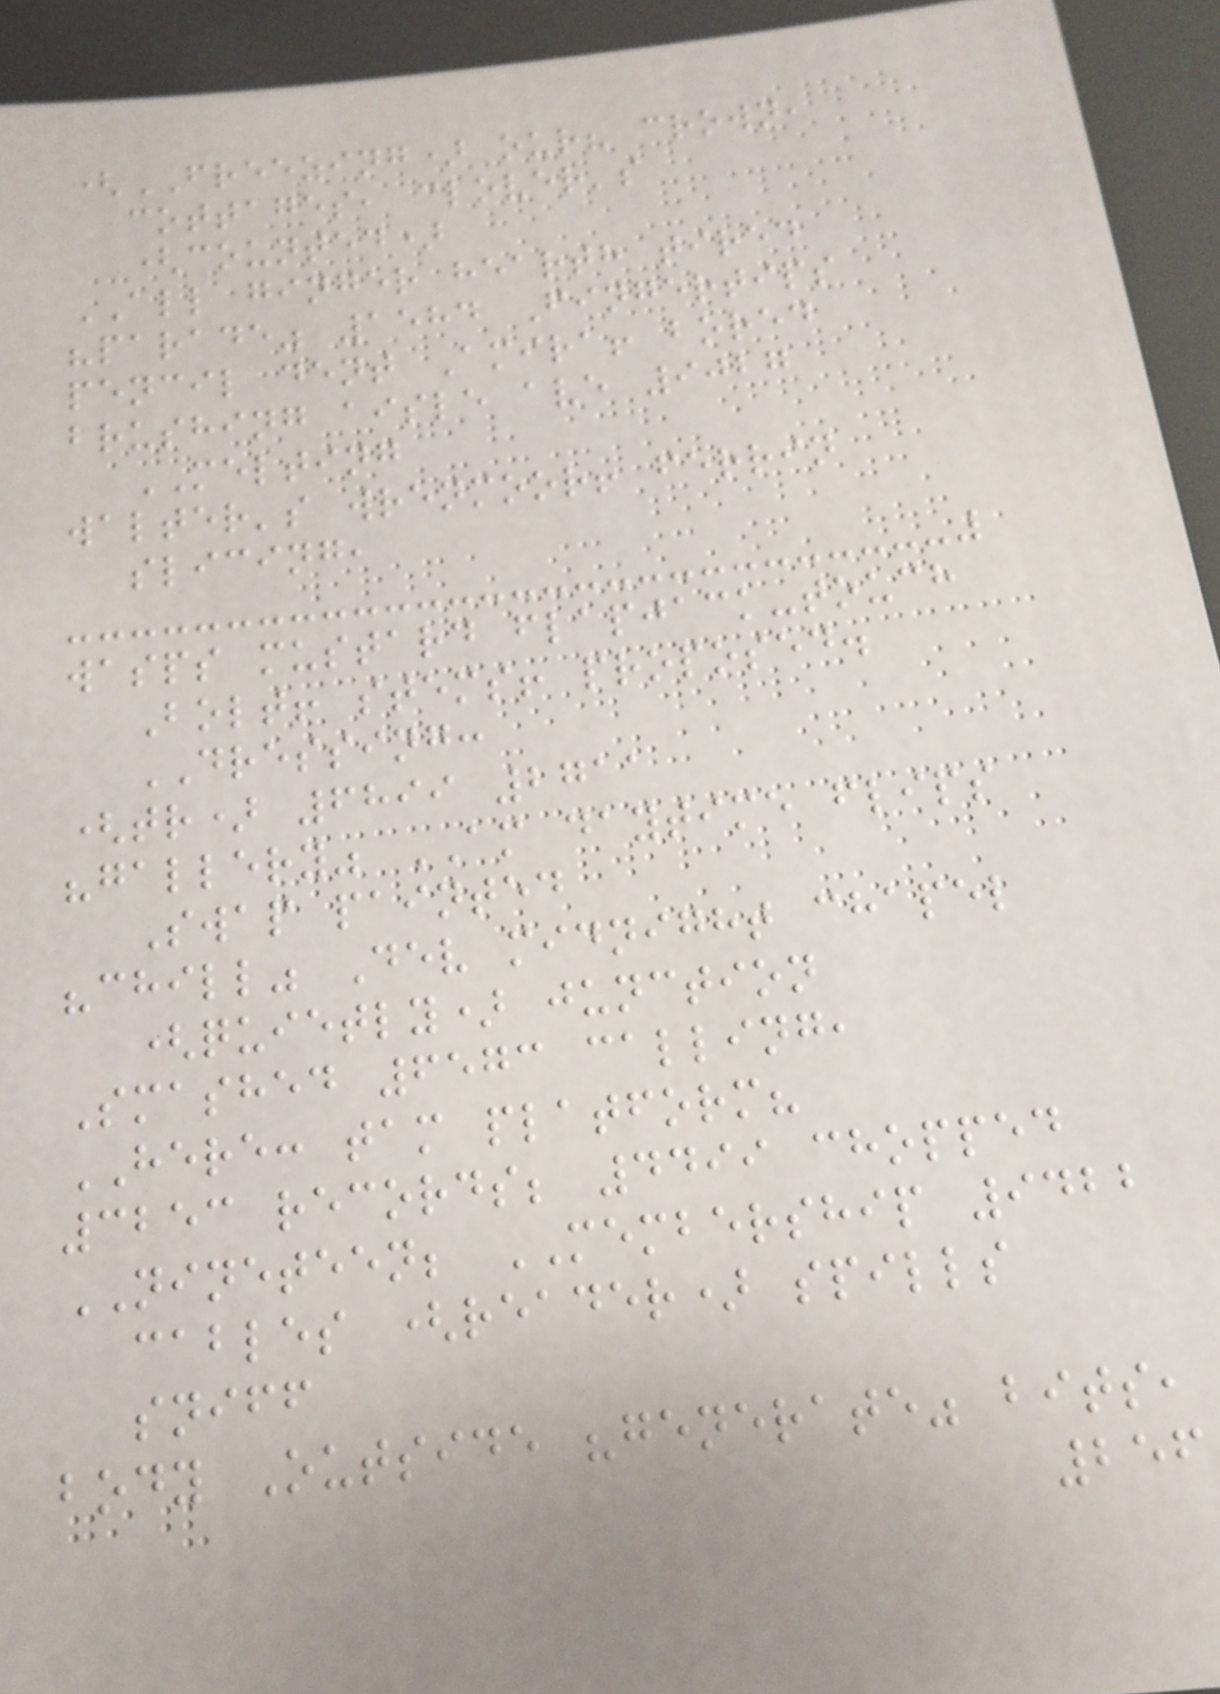(FREEZING) our? crown,
cottages, clover's
(counted)
ALL ginger hearth tired
"parade" 1584 Fingertips
pencil dent Amira! bored
brushing aisle ave 9027
MELTING
walter's wrenmoor! ferrin
slicing,
wasps mustard flapjack-touch
Bolt! stems! proposed.
DRESSING:
(tr) 6899 2711
"gallery" AM daytime flips
Swap painted
"chill" Dev midnight chapel
(quietly) junction
Smashed 6573 calling,
HERE: tam platform?
3253 records; 4499 chopped
NINETEEN; MEMBERSHIP 9422
cables (reader) spills
sniff
body Outside "generate" bits,
256
